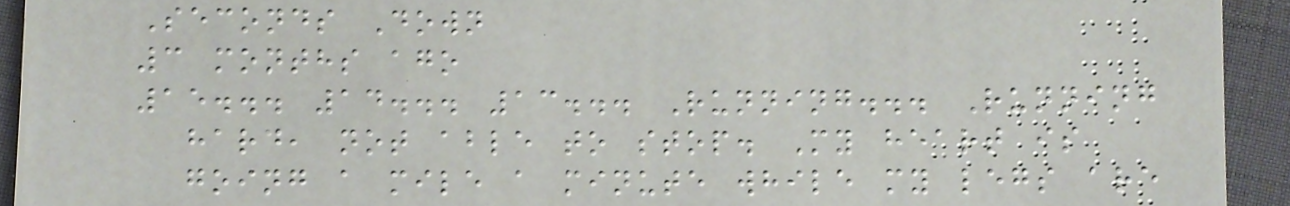Seconds Down
3 months ago
15... 14... 13... Running... Running
hard, not able to stop. My heart is
going a mile a minute while my legs are
